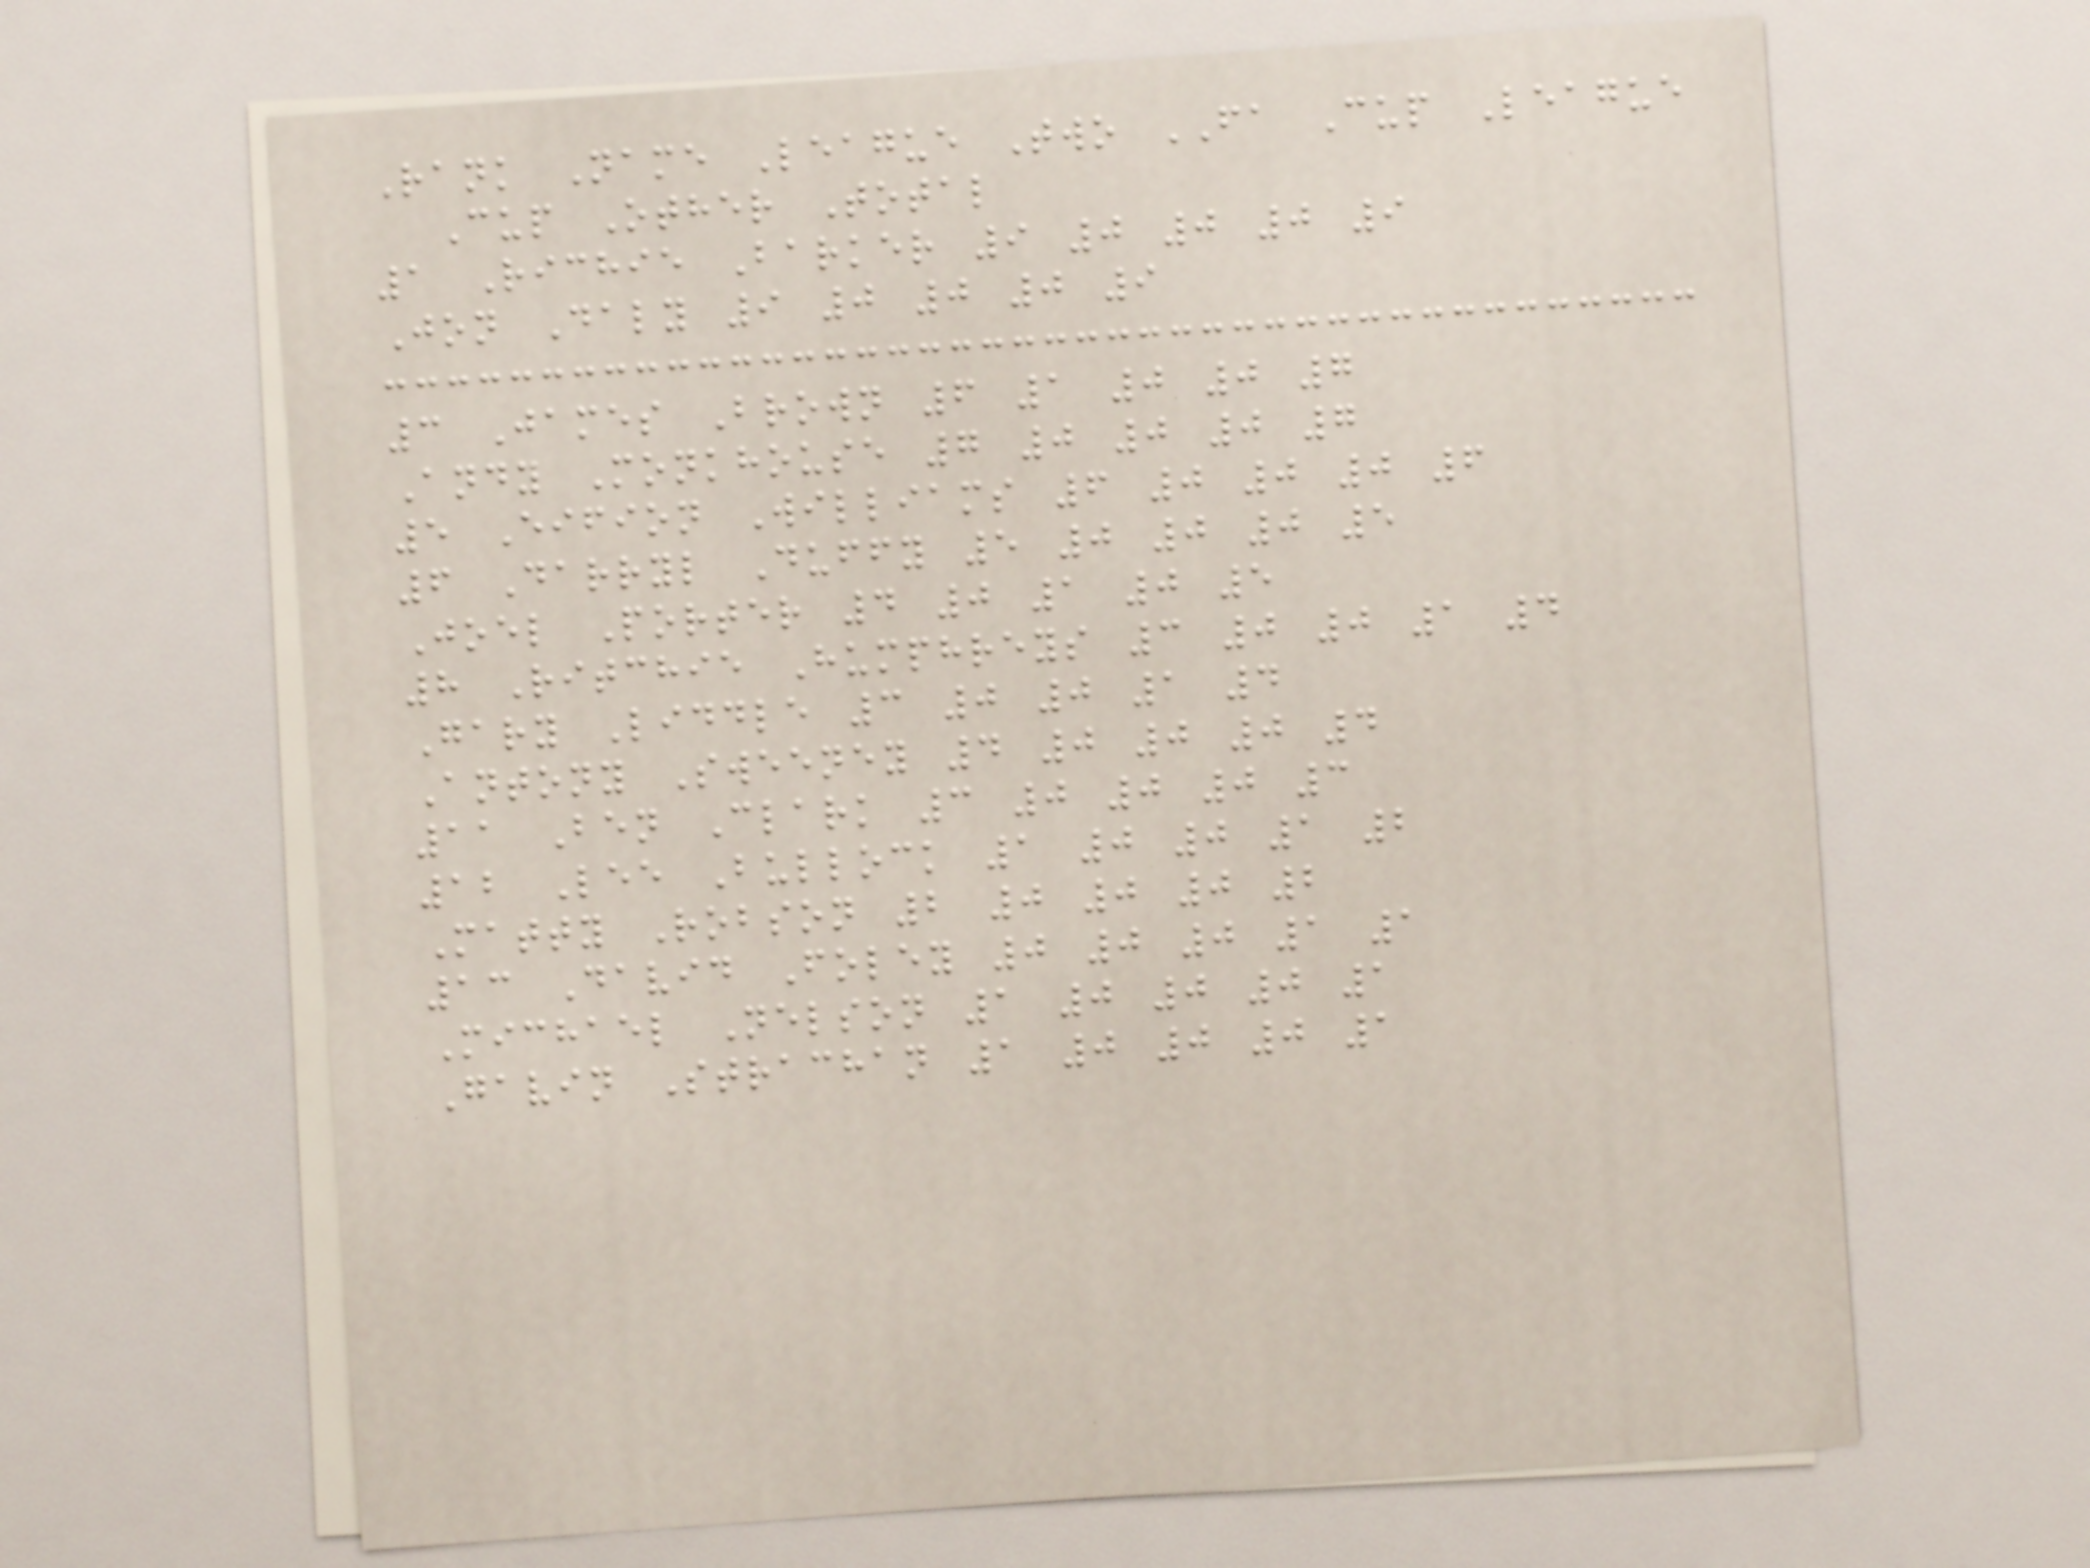Rank Name League Two FA Cup League
Cup Other Total
1 Richie Barker 9 0 0 0 9
Jon Daly 9 0 0 0 9
3 James Brown 6 1 0 0 7
Andy Monkhouse 7 0 0 0 7
5 Eifion Williams 6 0 0 0 6
6 Darryl Duffy 5 0 0 0 5
Joel Porter 4 0 1 0 5
8 Ritchie Humphreys 3 0 0 1 4
Gary Liddle 3 0 0 1 4
Antony Sweeney 4 0 0 0 4
11 Ben Clark 3 0 0 0 3
12 Lee Bullock 1 0 0 1 2
Matty Robson 2 0 0 0 2
13 David Foley 0 0 0 1 1
Michael Nelson 1 0 0 0 1
Gavin Strachan 1 0 0 0 1
